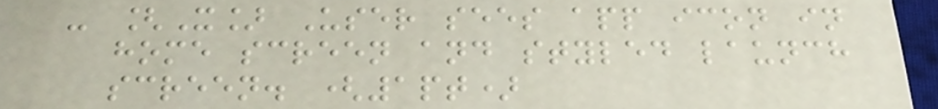- [X] User sees app icon in
home screen and styled launch
screen. (1pt)
